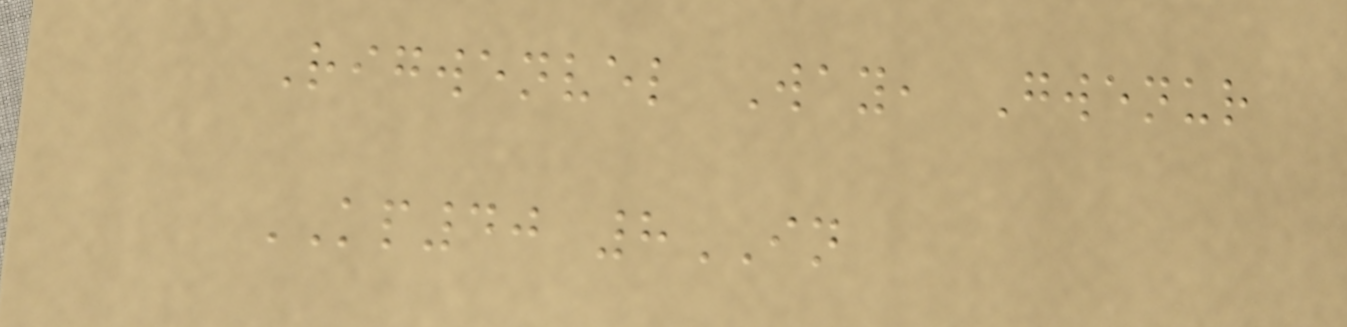Rigwenvel Way, Gwenur
KP40 8IN
